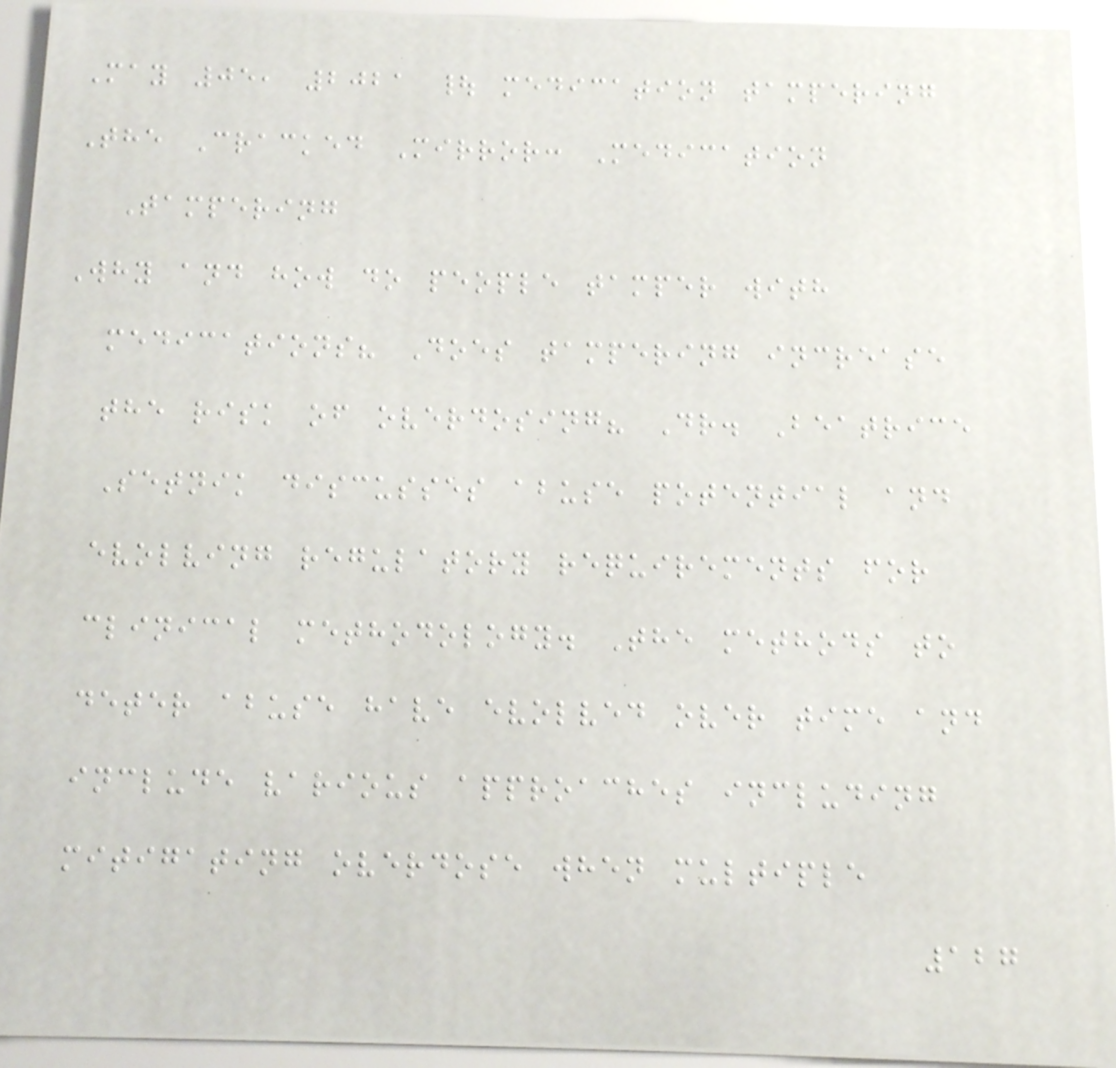May 05, 2021 | medication tampering
The Cracked Mirror: Medication
Tampering
Why and how do people tamper with
medications? Does tampering increase
the risk of overdosing? Dr. Beatrice
Setnik discusses abuse potential and
evolving regulatory requirements for
clinical methodology. The methods to
deter abuse have evolved over time and
include various approaches including
mitigating overdose when multiple
127
